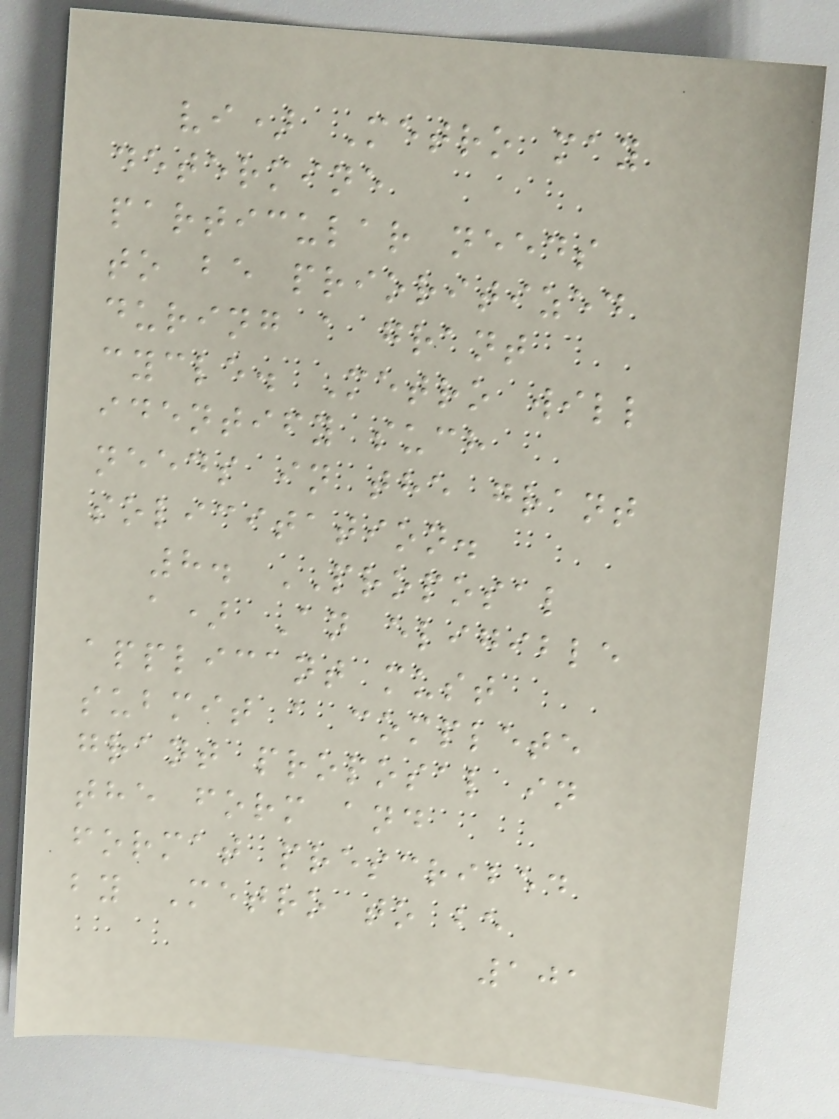vi) Metro may
determine
particular needs
to be prioritized
during a grant
cycle. Metro will
identify such
needs in the grant
solicitation.
8. PROPOSAL
a) An eligible
applicant must
submit a complete
grant proposal in
the form and
format prescribed
by Metro to be
101
